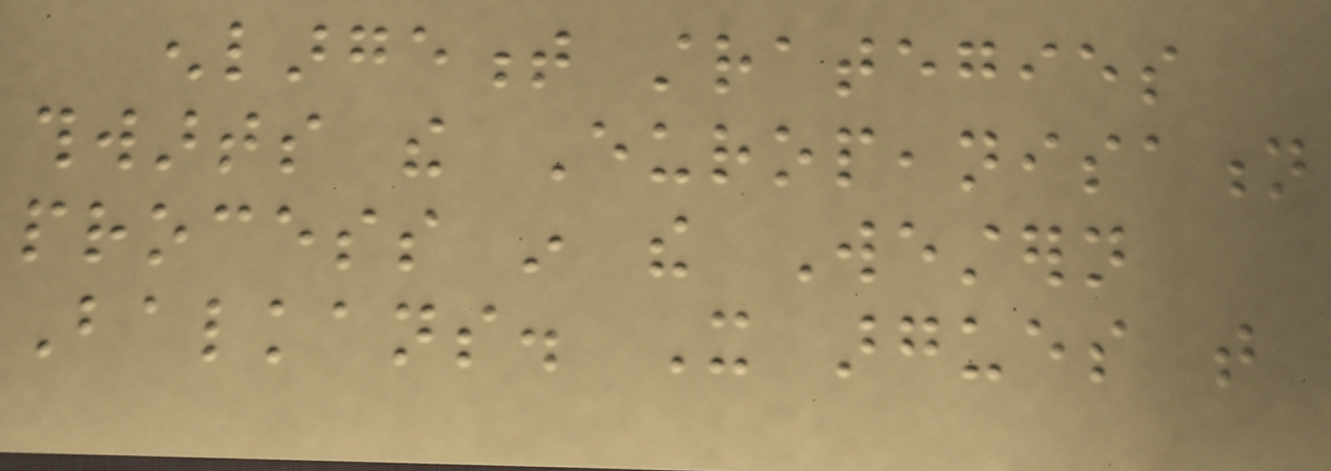enlargement strategies
thwarts the Europeanisation
process in the Western
Balkans. It argues that
